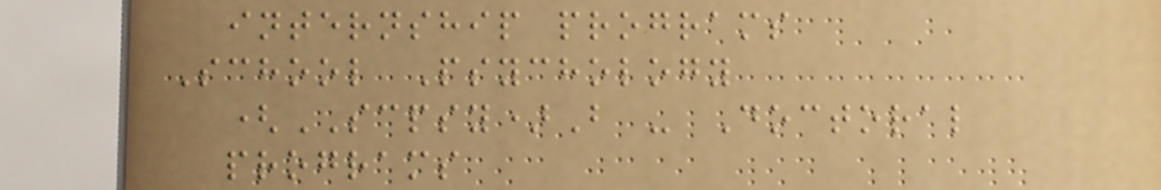internship programs
School Psychology
(SCPSY)B - Doctoral
programs
